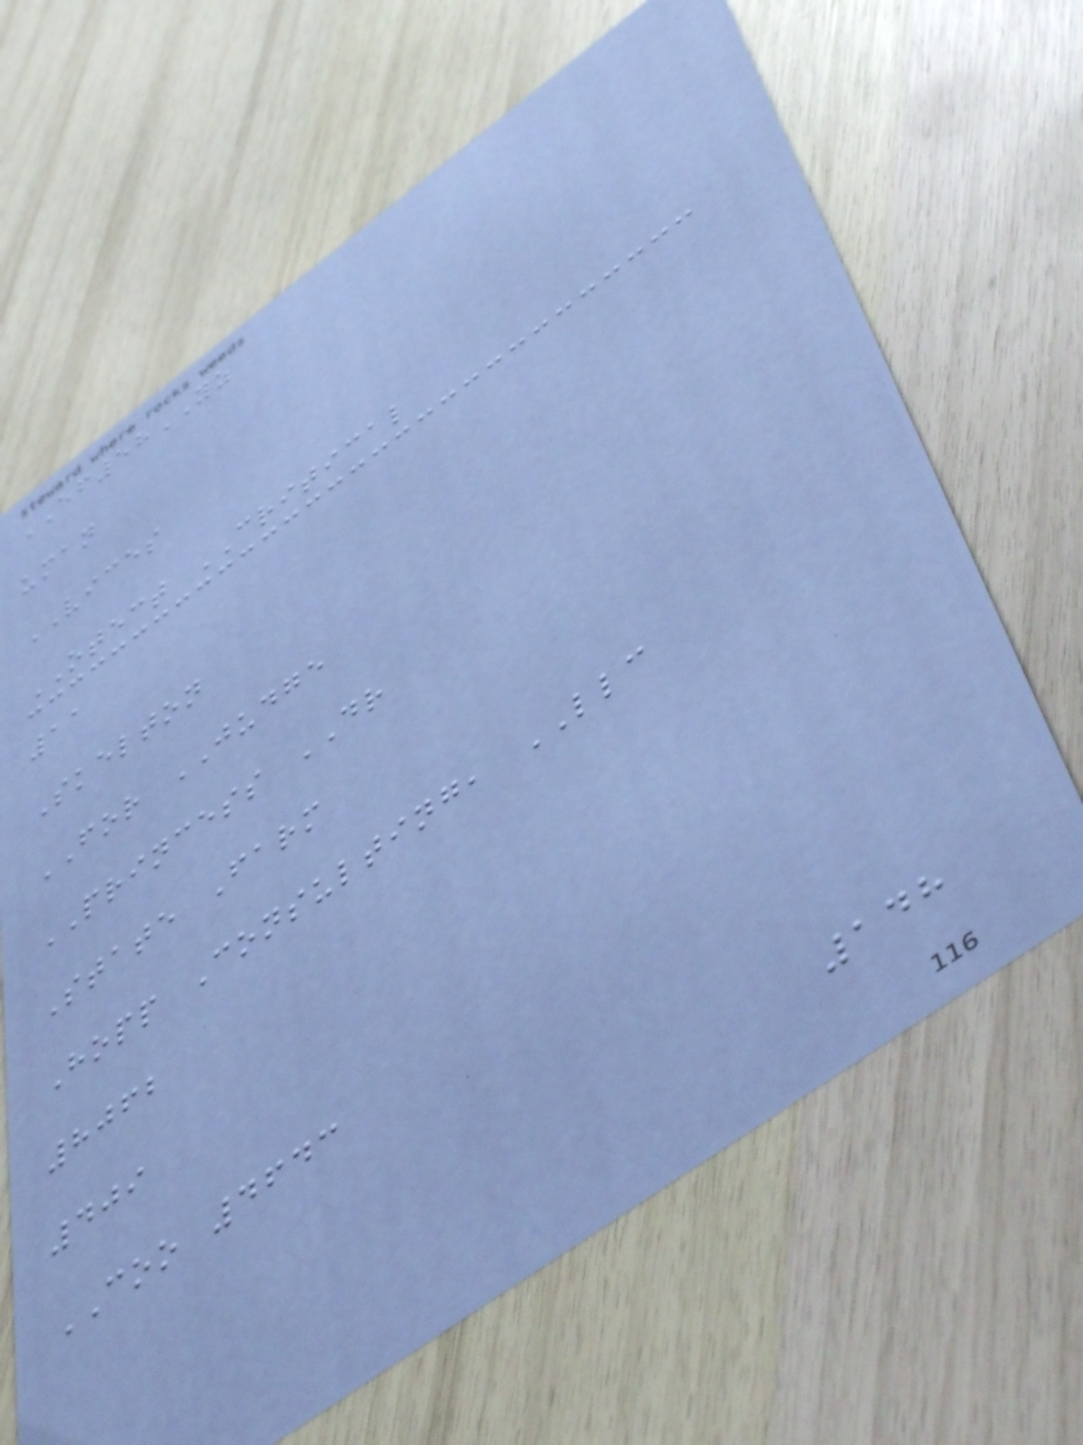EF58YZ
uman
VICES
OTECT CRITICAL
11
Skelton
FOR JUDGE
PRINCESS DR
State Farm
Hopp Consulting, LLC
8062
409
COO 4643
148
